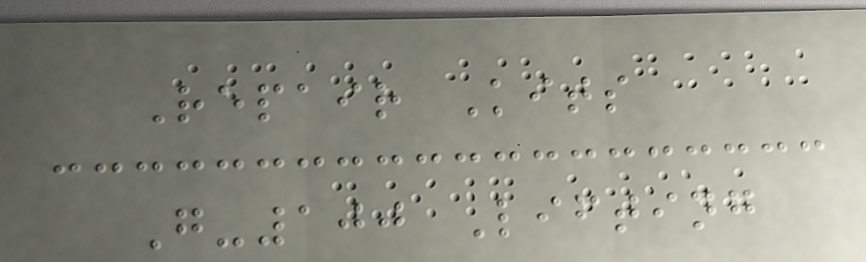Repair Kits
G-100 Lifting
